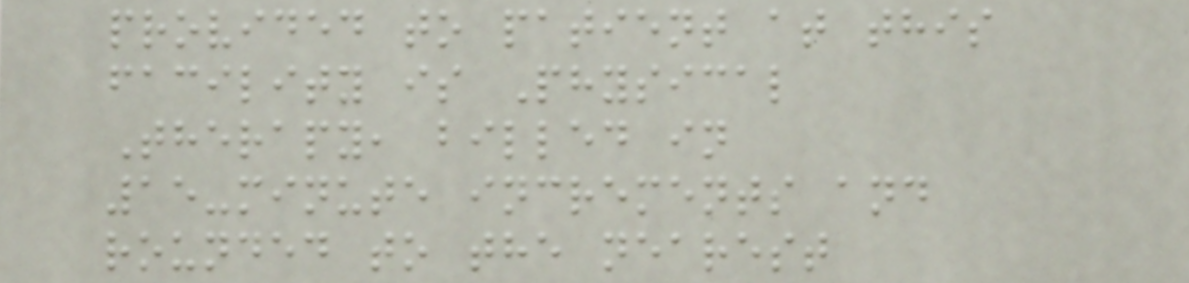provided to patient at this
facility is Physical
Therapy, billed in
15-minute increments and
rounded to the nearest
